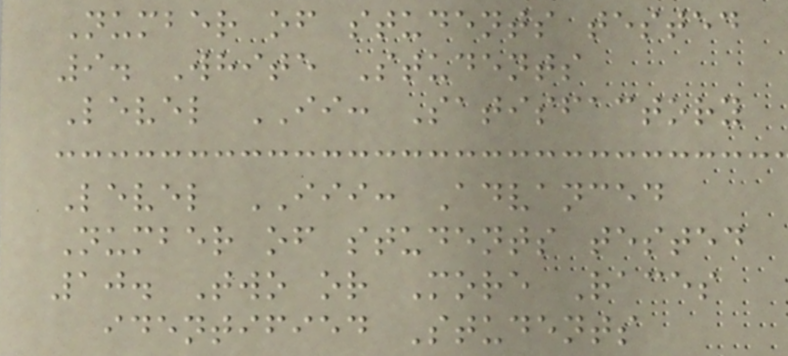Number of students tested
9. White Students
Level II: Satisfactory
Level III: Advanced
Number of students tested
10. Two or More Races
identified Students
